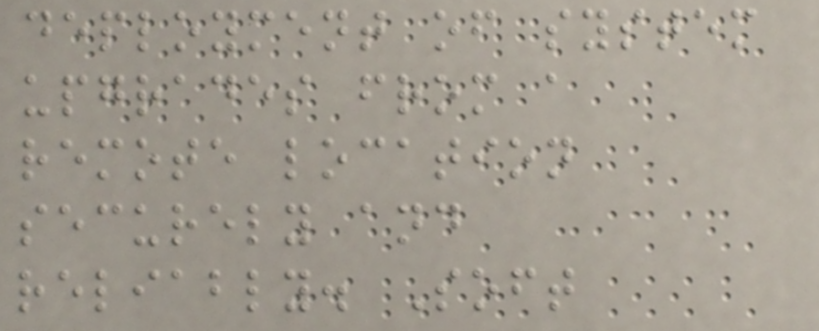deployment of system
upgrades from a
remote location
securely and
reliably. Soft
